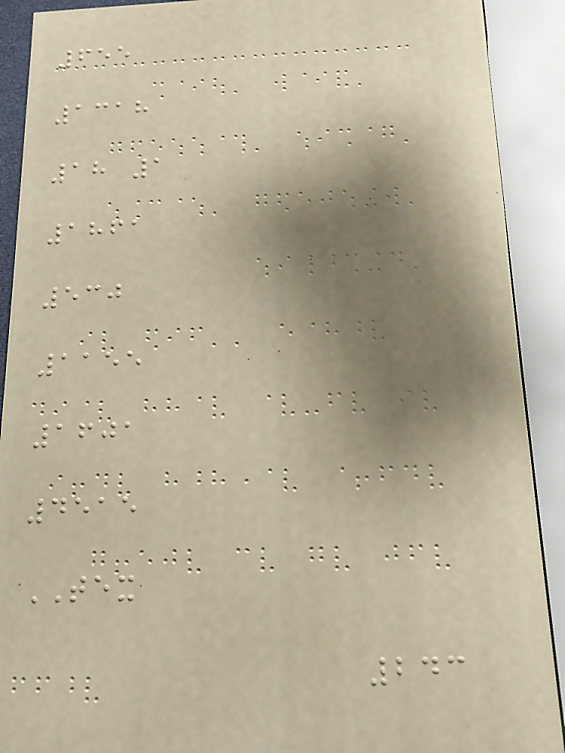655
1318
18 1
1861
530
1155
1601
4515
TEX
243
